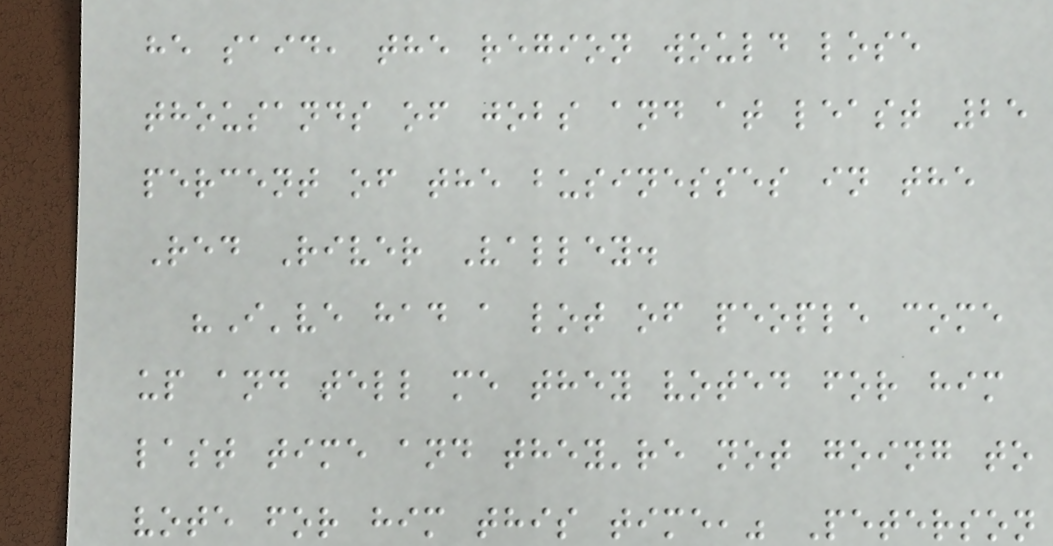he said, the region would lose
thousands of jobs and at least 25
percent of the businesses in the
Red River Valley.
"I've had a lot of people come
up and tell me they voted for him
last time and they're not going to
vote for him this time," Peterson
